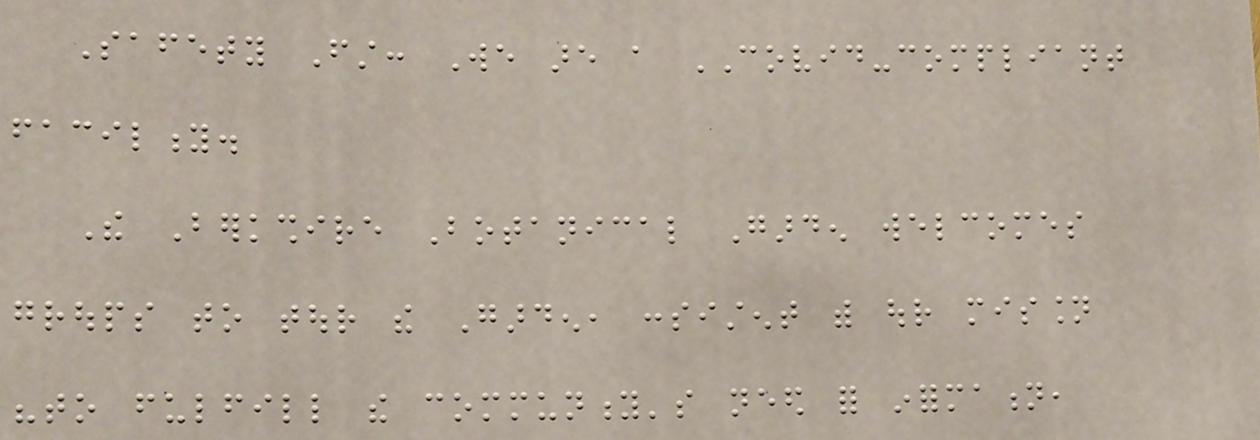Safety First: We are a COVID-compliant
facility.
The Berkshire Botanical Garden welcomes
groups to tour the Garden, consistent with our mission
"to fulfill the community's need for information,
